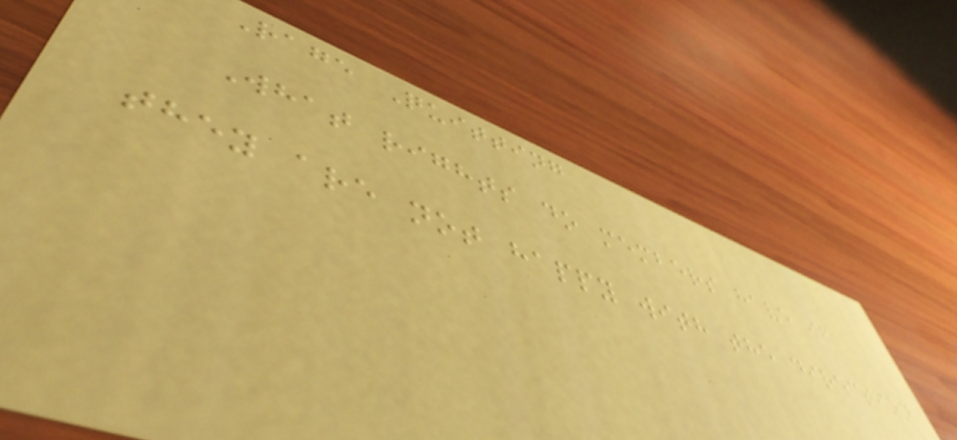Rage Quitting
What rights do members have if
they are not happy with the direction
